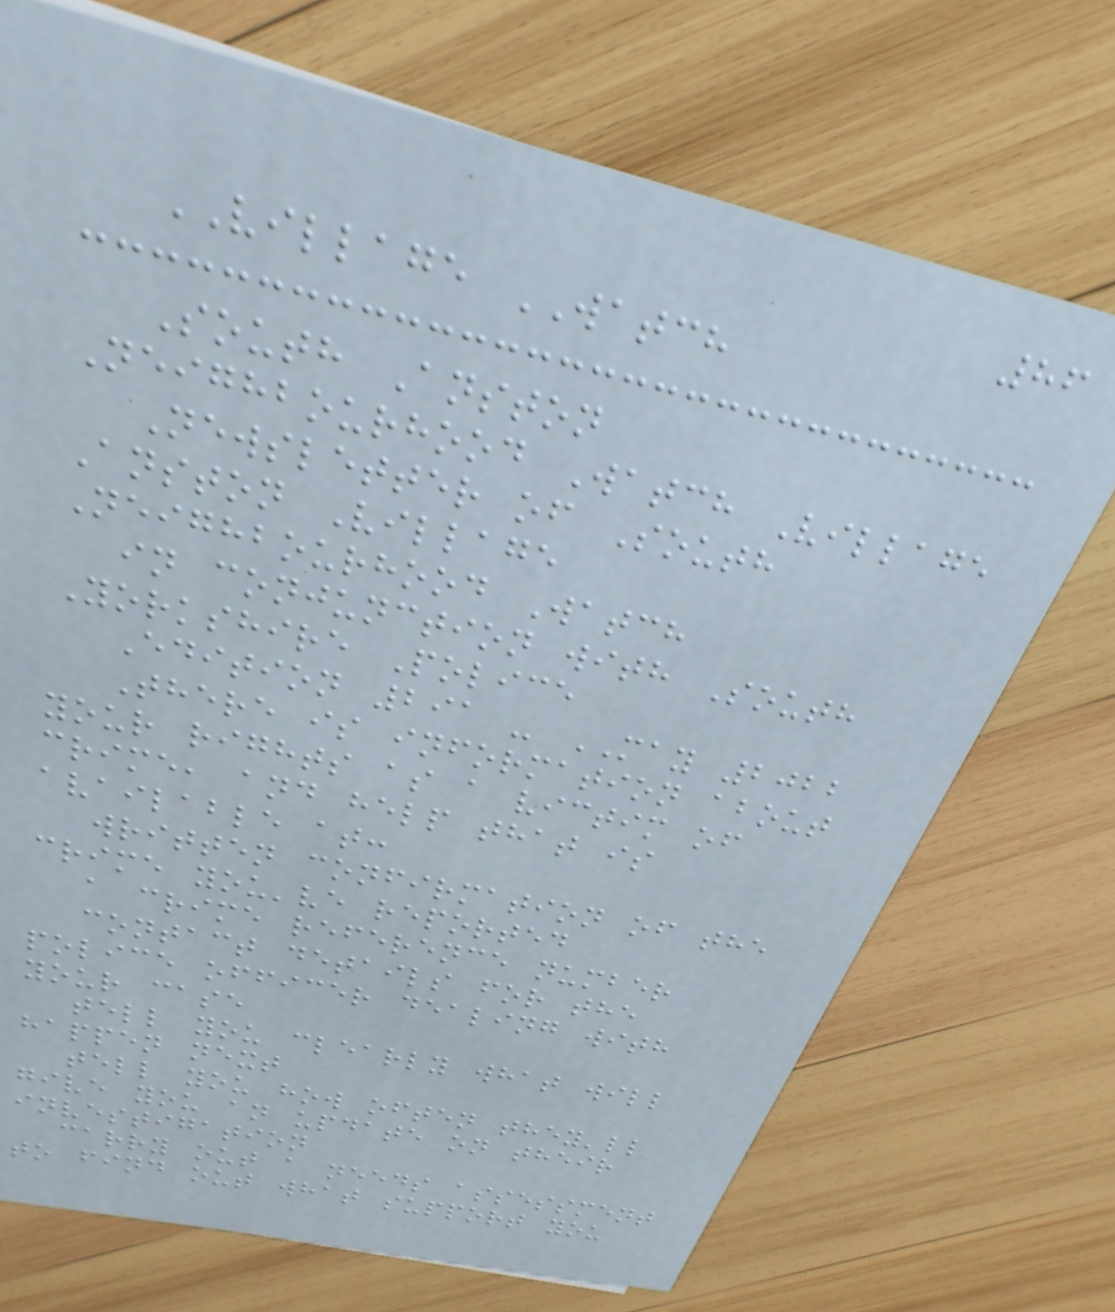86
VILLAGE WATCH
South Anston
Neighbourhood Watch Village
Newsletter of South
Anston Village
Neighbourhood Watch
in conjunction with South
Yorkshire Police
Edition 291 - MAY 2022
There is information about
your rights as a victim of
crime, and help that is
available at:
written confirmation of the
crime you've reported
a crime reference number
contact details for the
police officer dealing with
your case
tell you clearly what will
happen next
tell you how often they'll
give you an update on their
investigation
carry out a needs assessment
to find out what support you
